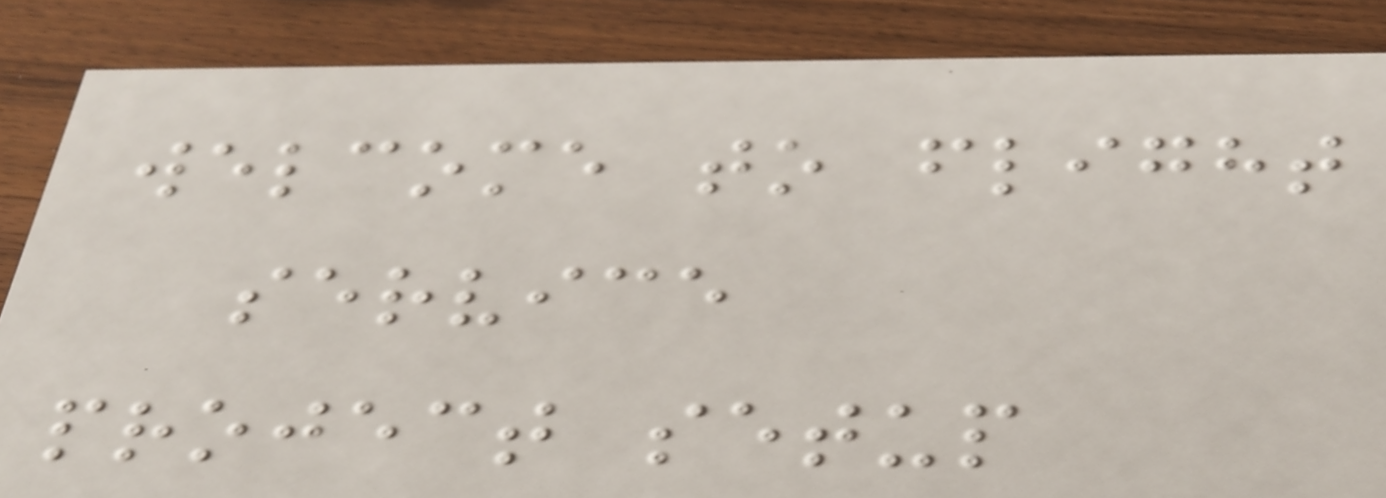welcome to flight
service
project setup
